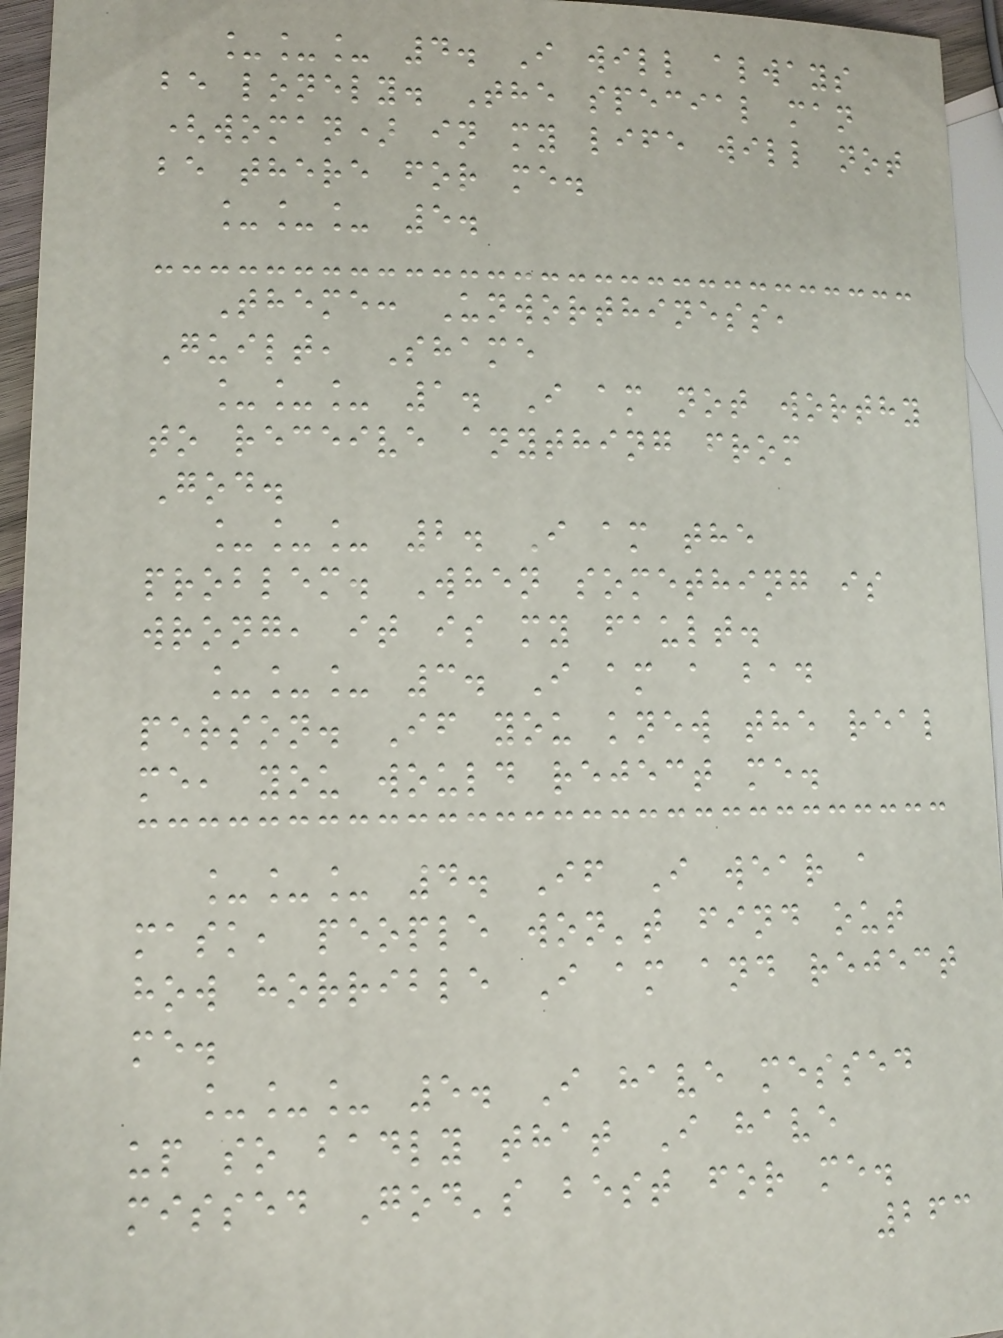___ 4. I will always
be lonely. The special man
(woman) in my life will not
be there for me.
___ 5.
Theme: Unworthiness,
Guilt, Shame
___ 1. I am not worthy
to receive anything from
God.
___ 2. I am the
problem. When something is
wrong, it is my fault.
___ 3. I am a bad
person. If you knew the real
me, you would reject me.
___ 4. If I wear a
mask, people won't find out
how horrible I am and reject
me.
___ 5. I have messed
up so badly that I have
missed God's best for me.
263
